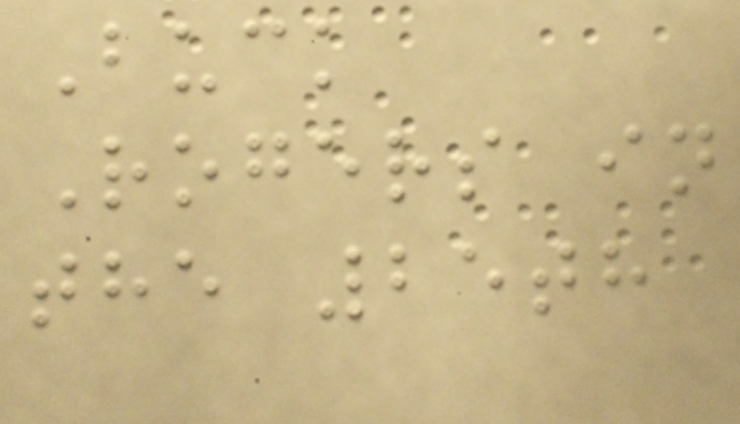Buck
Rogers in
the 25th
